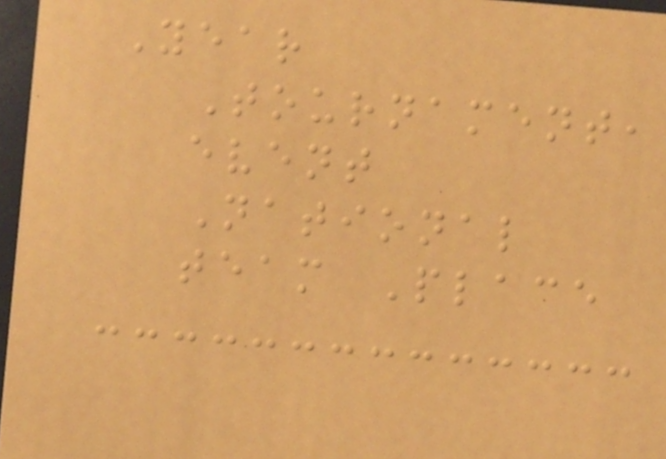Year
Tournament,
event
National
team Place
